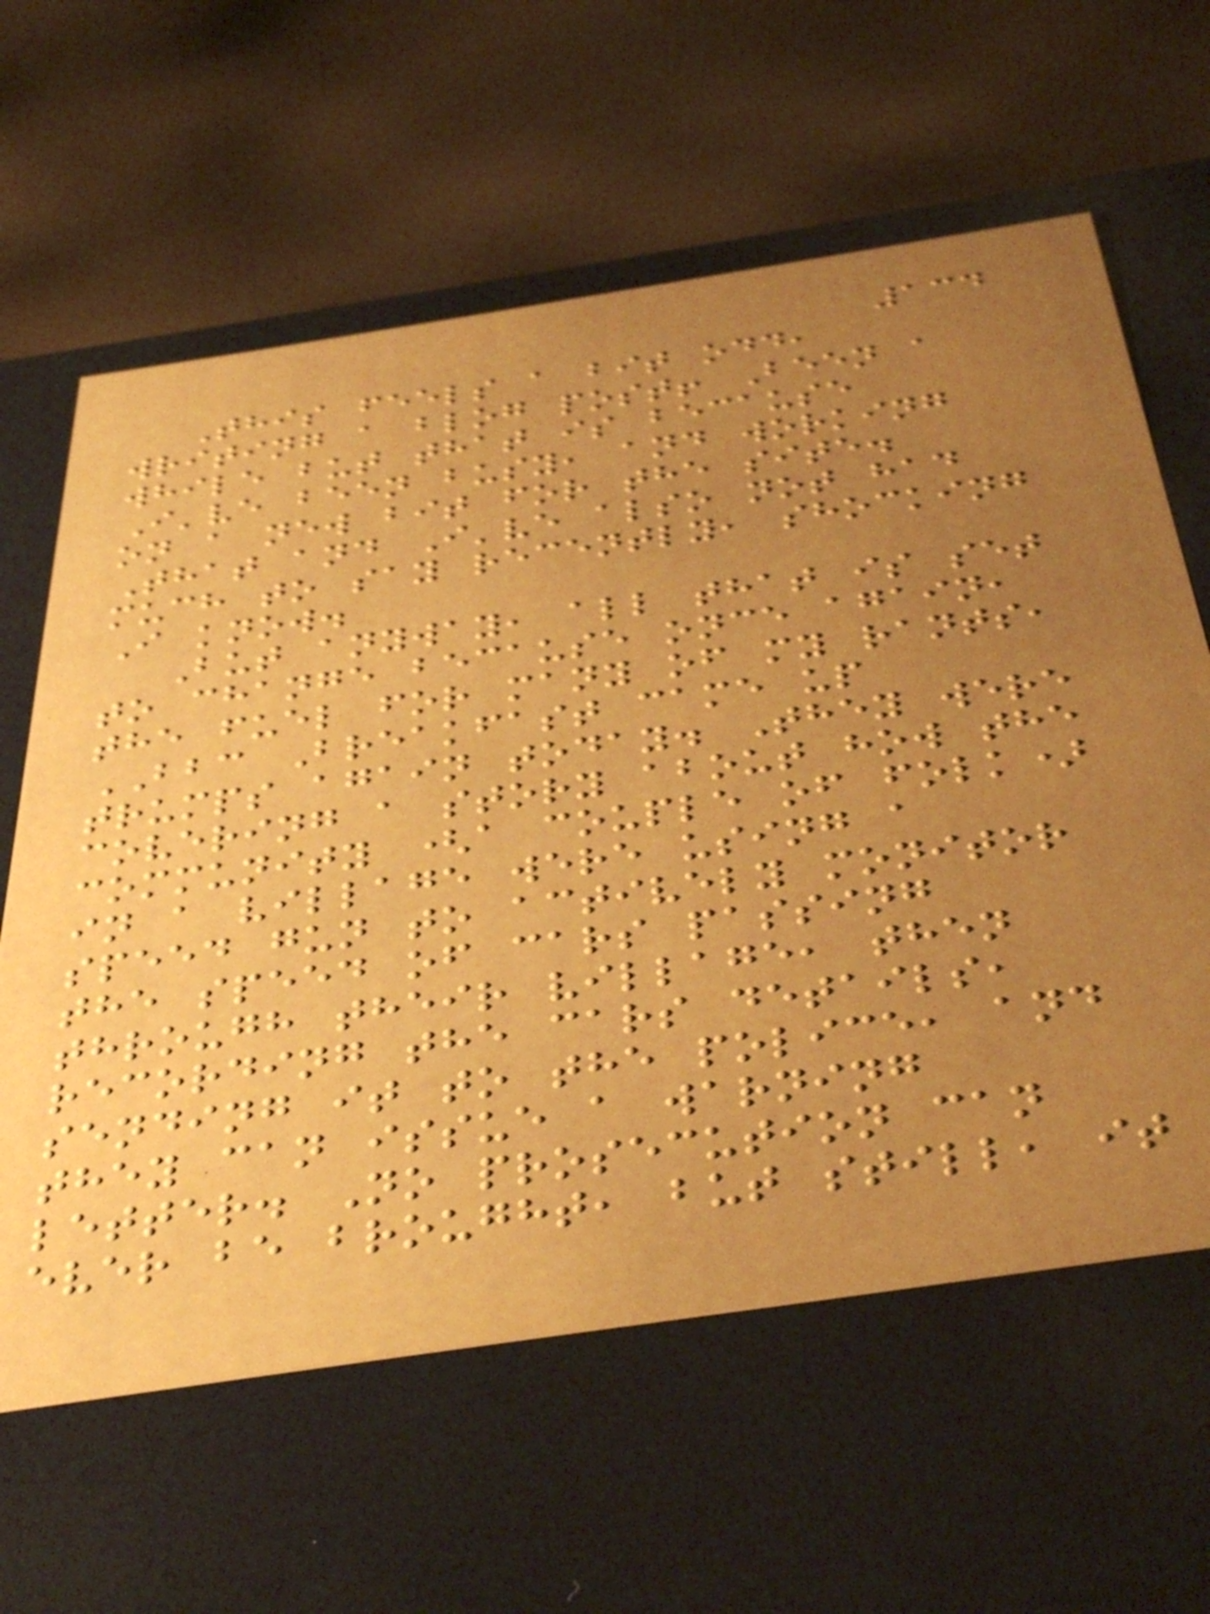134
This feels a bit odd,
writing a blog post! Been a
while but that is because
I've been busy, and working
on a new bit for the site.
That and I've also not had
much to say recently, shocking
I know.
But anyway, all that is set
to change because once again,
the fuel for many of my rants,
BBC Breakfast came up
trumps again today. They were
covering a story about how the
community (a couple of folk)
in a village were using a
speed gun to actively monitor
the speed of cars passing
through their village, then
recording the cars details,
sending it to the police, and
they can issue a warning
letter. No prosecution can
ever be brought, but still, it
